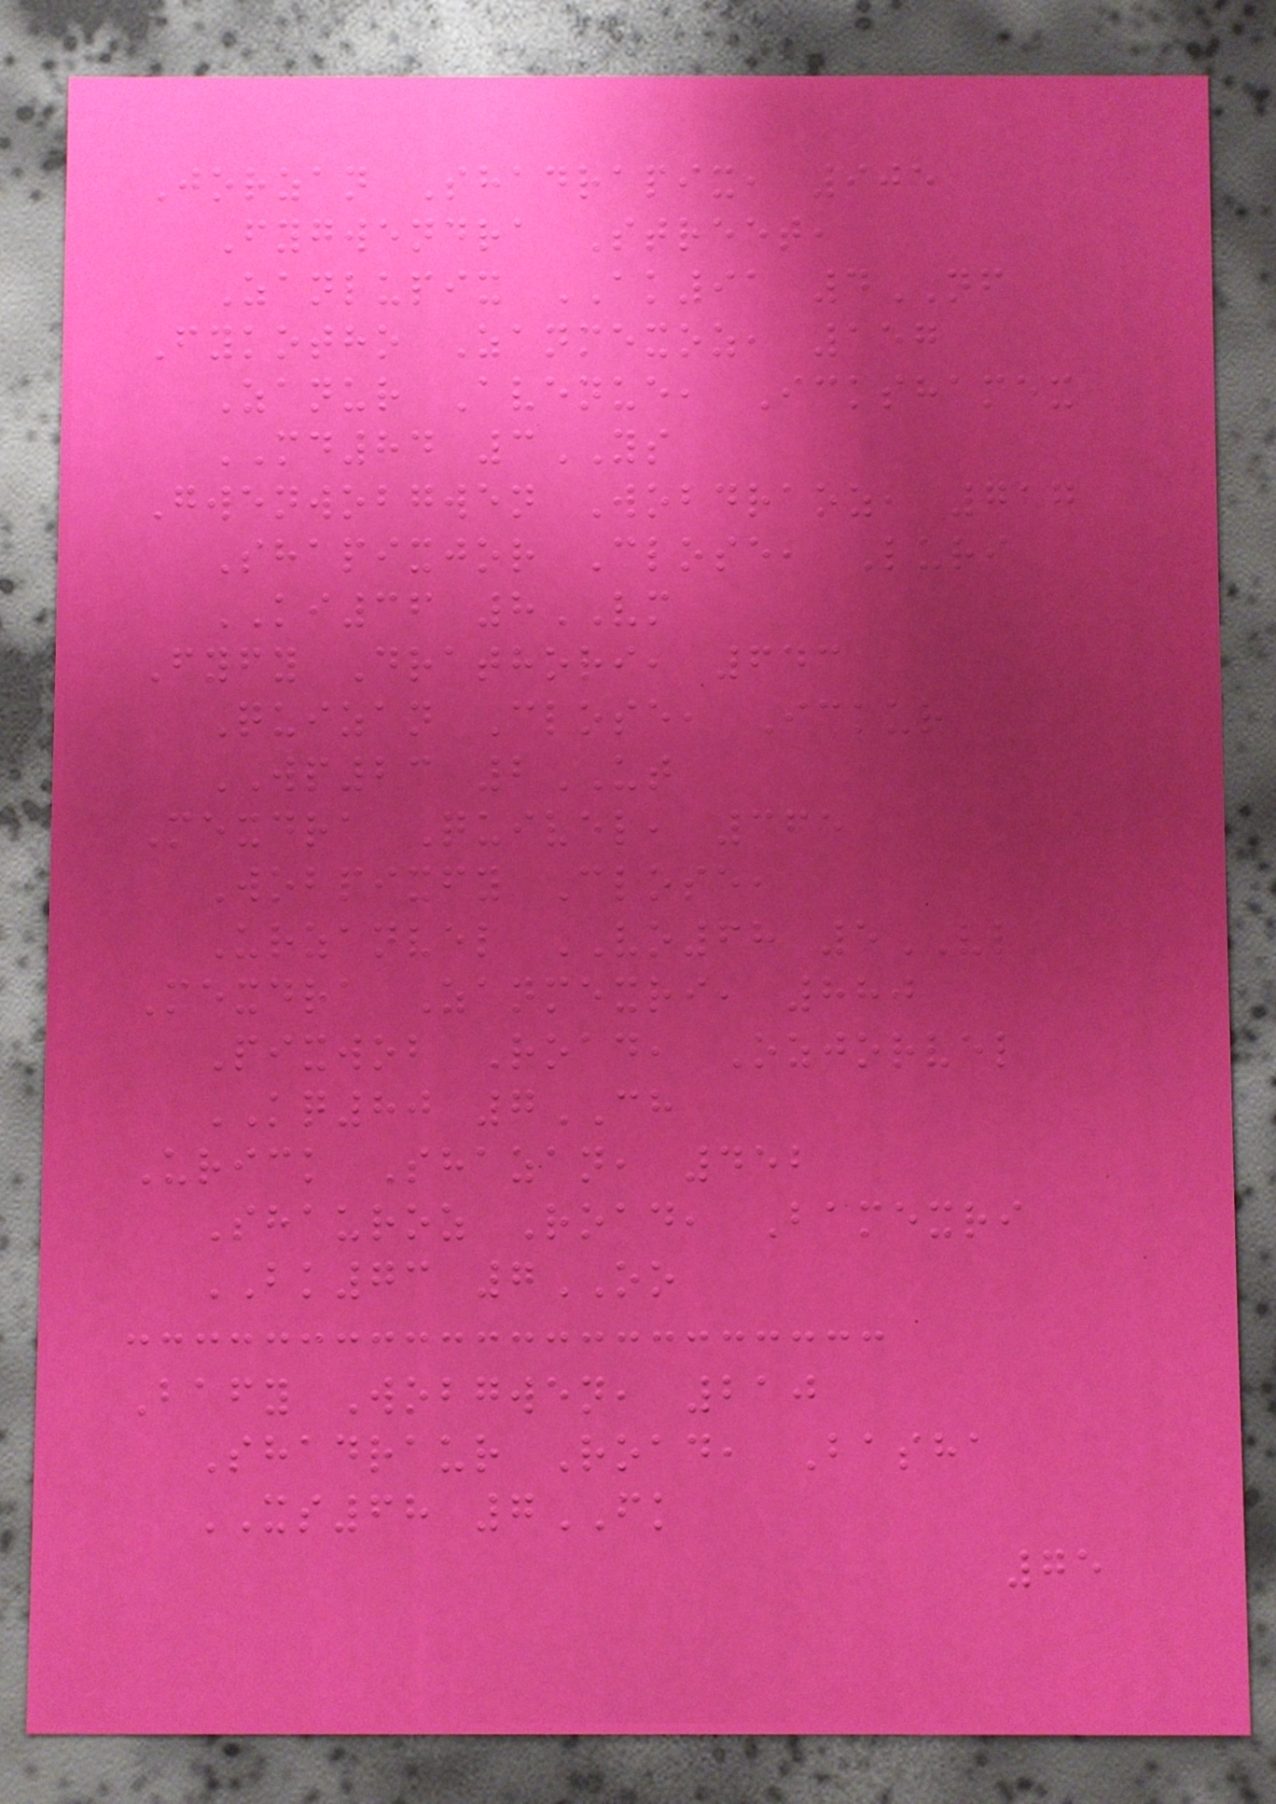Jorzan Shadrapix, 905
Fygwendra Street,
Zanlupix AK91 4NF
Fykotho Zanmexoz, 157
Zanur Avenue, Ickshamex
MD84 3YS
Gwenwobgwen Wobdraoz, 717
Shapixjor Close, Luri
KI36 8VM
Fyfy Drathori, 643
Quizan Close, Ickur
WP23 2UT
Mexdra Quivel, 365
Wobpixfy Close,
Urzanvel VO68 5VL
Mexdra Zanmexri, 880
Pixwob Road, Ozjorvel
KQ80 7CH
Urick Shazan, 452
Shauroz Road, Bamexri
BK73 7OO
Bafy Wobgwen, 210
Shadraur Road, Basha
XS68 7FK
75
